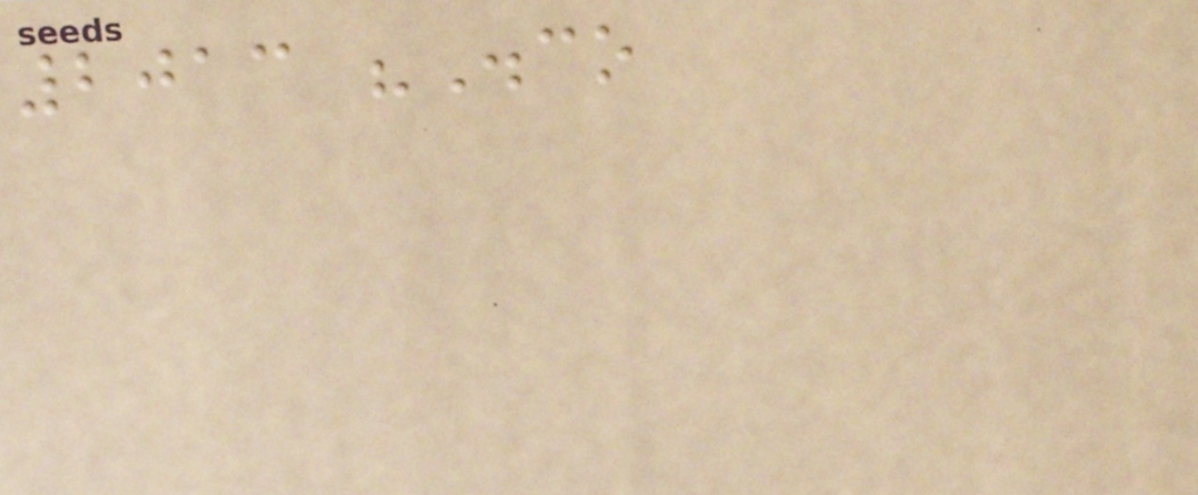2013 "Disco
